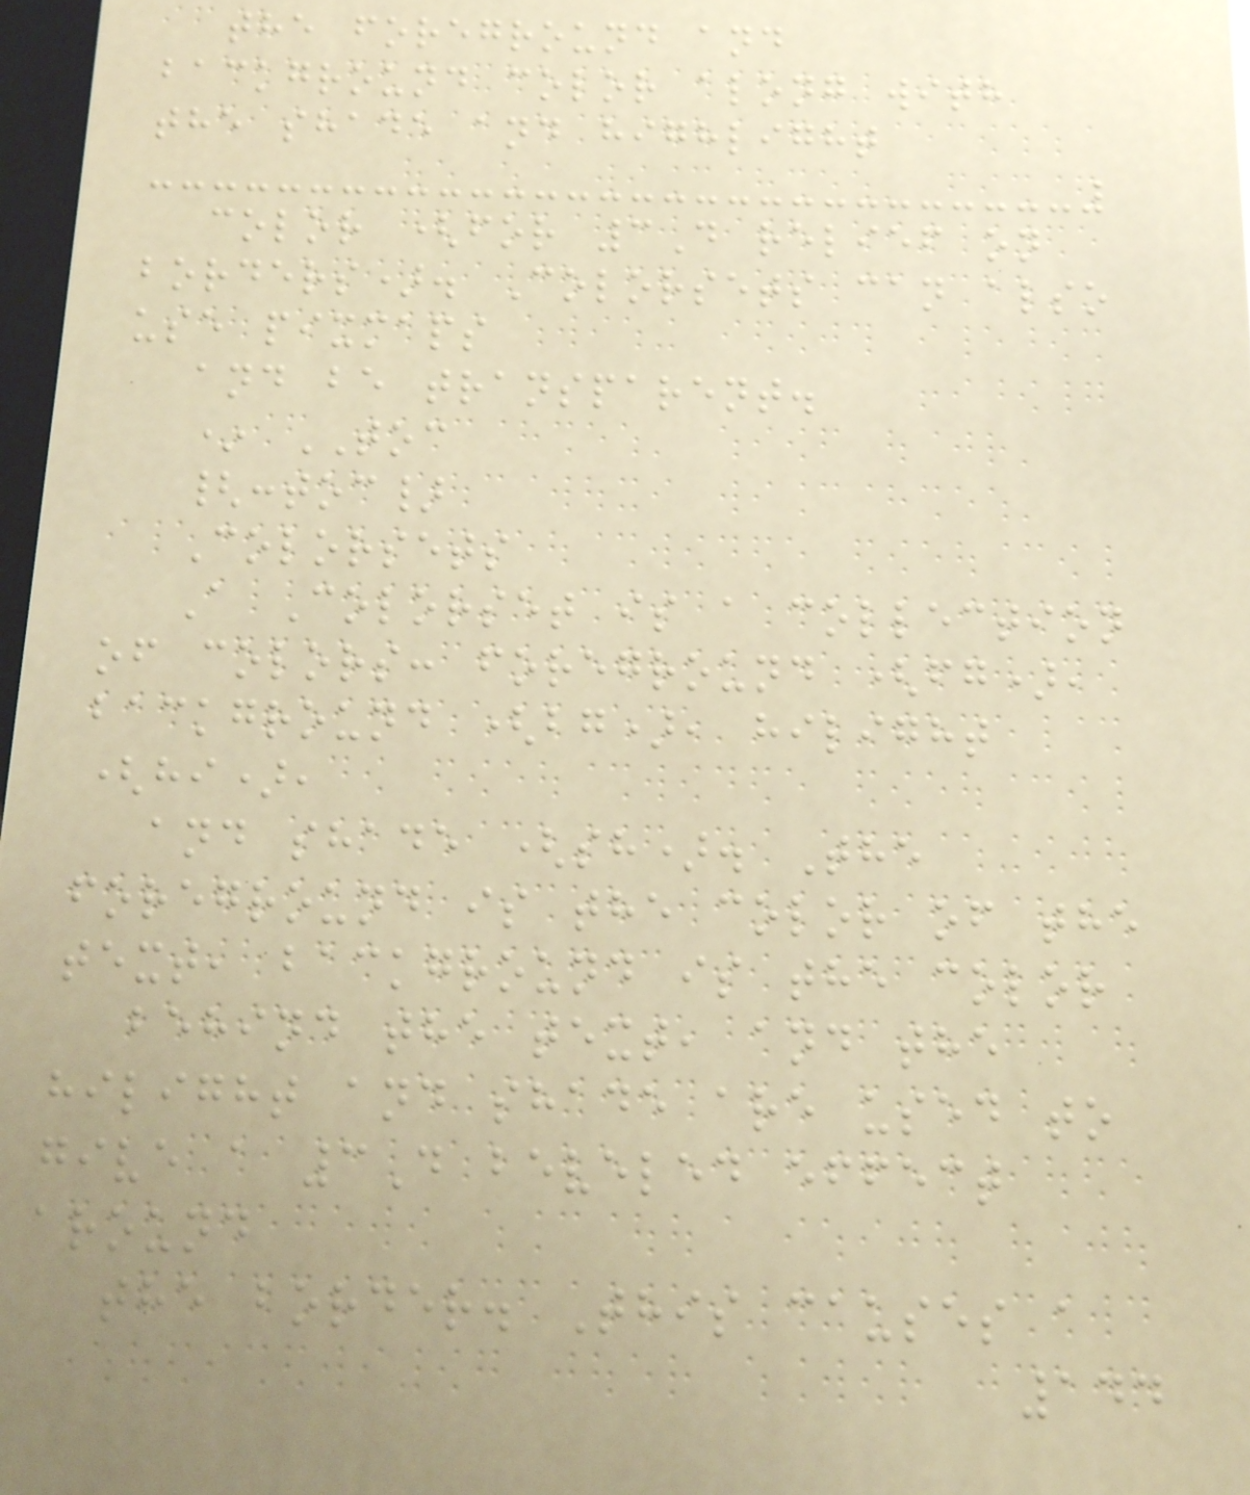the foreground and
background color along with
the shade and highlight
color (for 3D relief on
borders). Colorsets can also
use pixmaps
and be transparent.
* TOC
{:toc}
Colorsets
A Colorset is a collection
of colors: foreground (fg),
background (bg), hilight
(hi),
and shade (sh). The
foreground is the color of the
text, background is the color
behind the text, and the
hilight and shade are used to
give a 3D beveled effect
around
the border. This causes a
144
